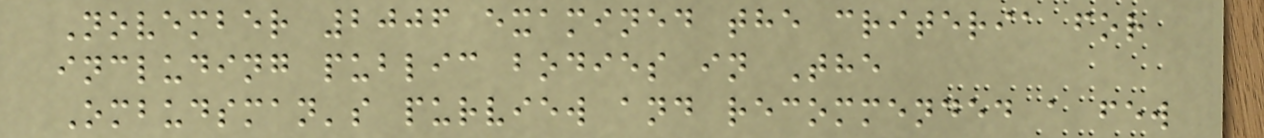November 2006 examined the criteria for
including public bodies in The
Ombudsman's purview and recommended a few
